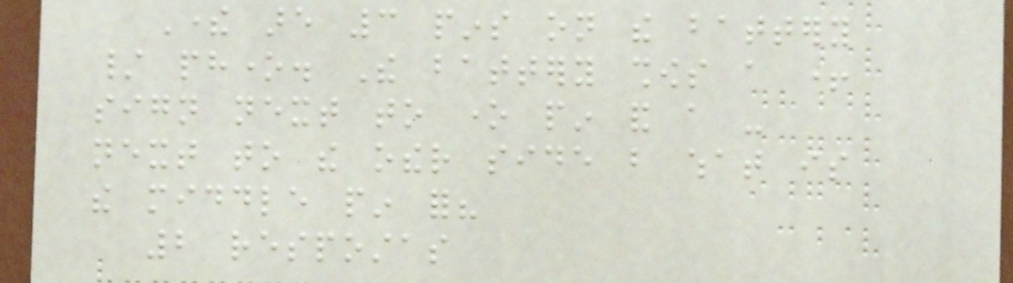There are 3 pins on the battery
/ phone. The battery shows a +
sign next to one pin and a -
next to the other side but what is
the middle pin for?
2 respostas
